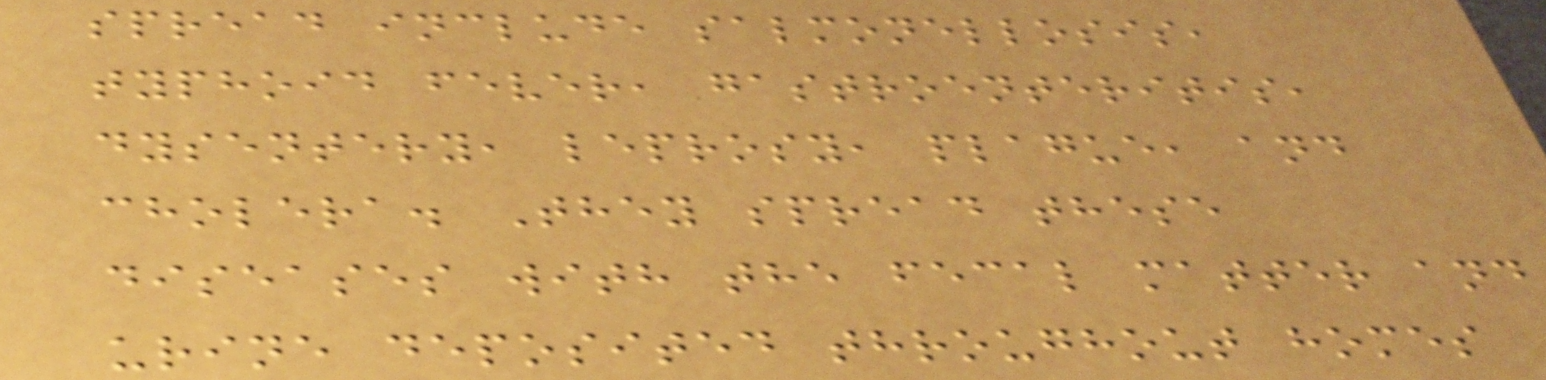spread include salmonellosis,
typhoid fever, gastroenteritis,
dysentery, leprosy, plague, and
cholera. They spread these
diseases with the fecal matter and
urine deposited throughout homes
